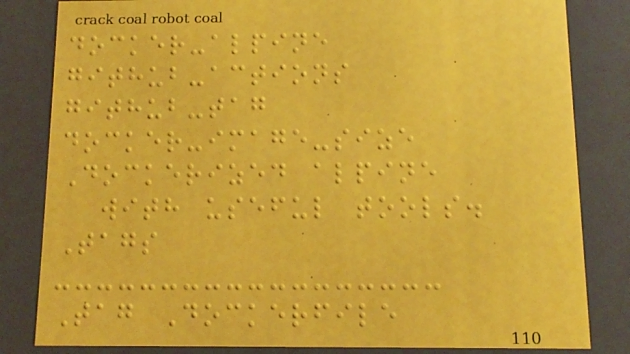docker-alpine
github-actions
github-tag
docker-image-size
Dockerized alpine
with useful tools.
Tags
Tag Dockerfile
